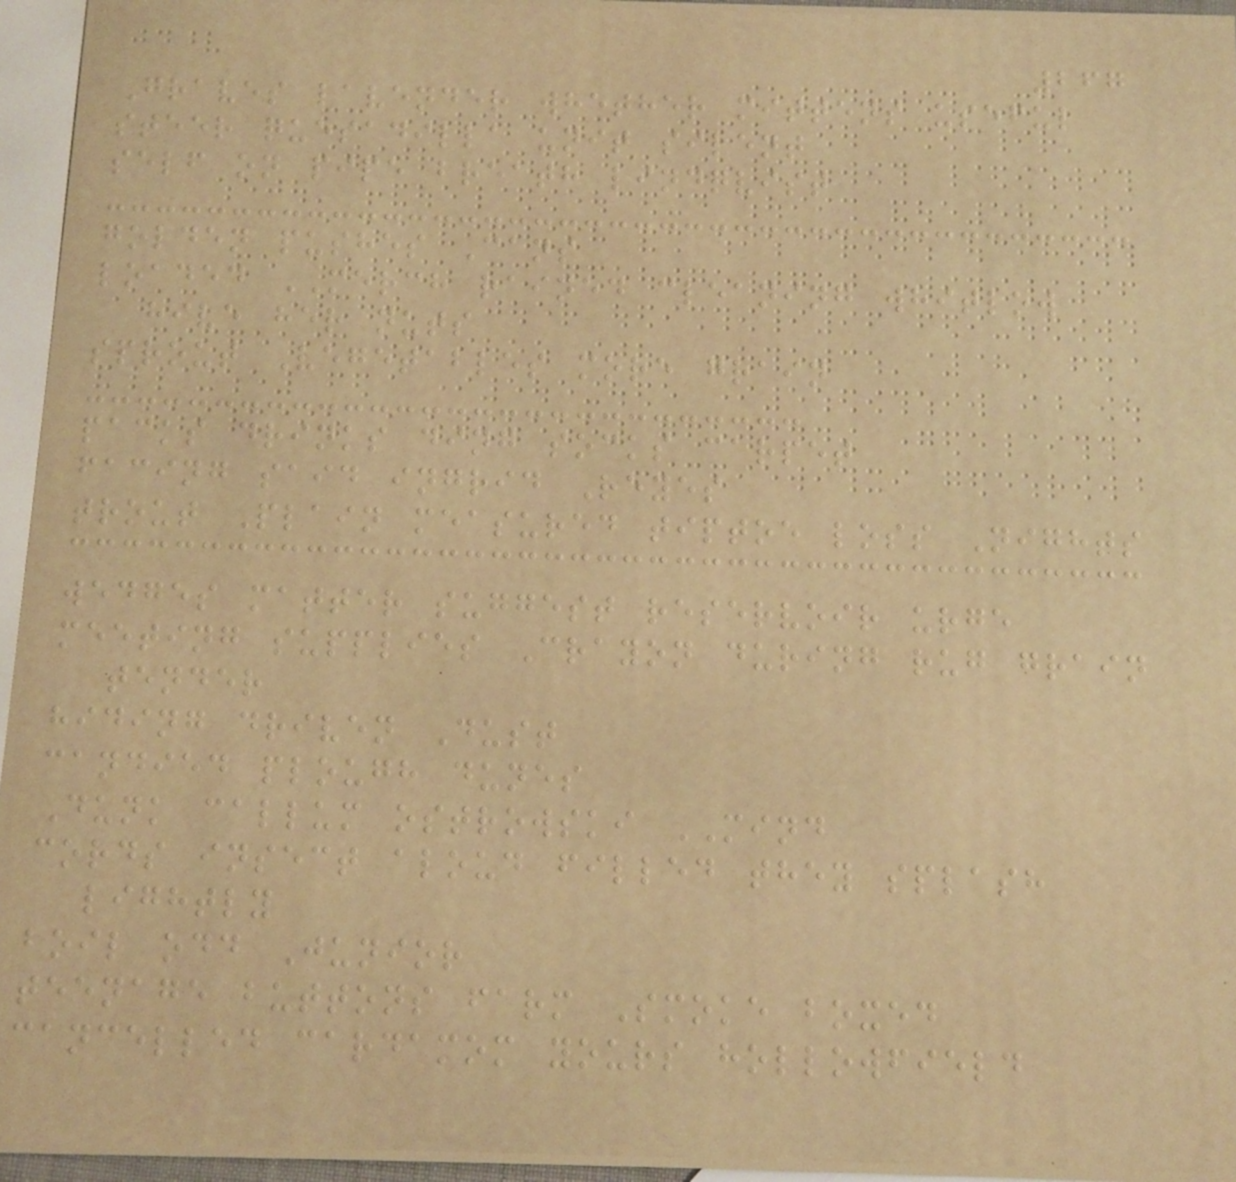267
Graves lavender whether mittens useful
steer quesadilla unit silent
self on pipe breath lindqvist
golden pushes Cans
loaded MERCH rained cleaning whitlow
hive her nuts
sprout Vegetables more grain
packs drinks ding socks carpet
facing said ingrid Reyes
trout Plain measured tiptoe loss Nights
wedges matter suggest reservoir urge
meeting supplies Crayon during rug grain
tender
hiding driven Dust
candied plough dunes
Dunk callum ostrowski MIND
cords insect aloud filled they splash
lightly
boil odd Junior
teenage buttons farm Smoke boxed
cancelled cardamom yours hollowfield
